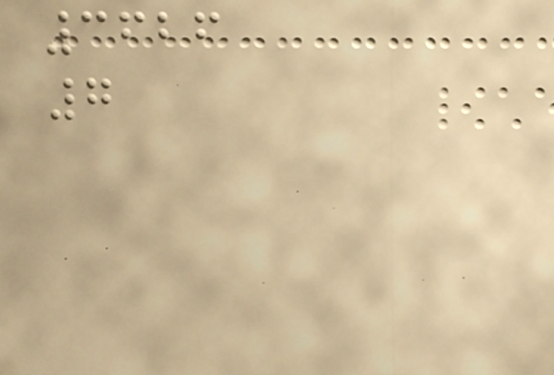3626
7
